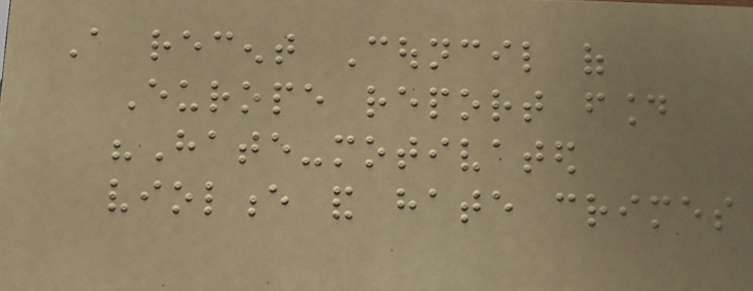A recent Council of
Europe report found
"Hate-motivated
violence and hate crimes
